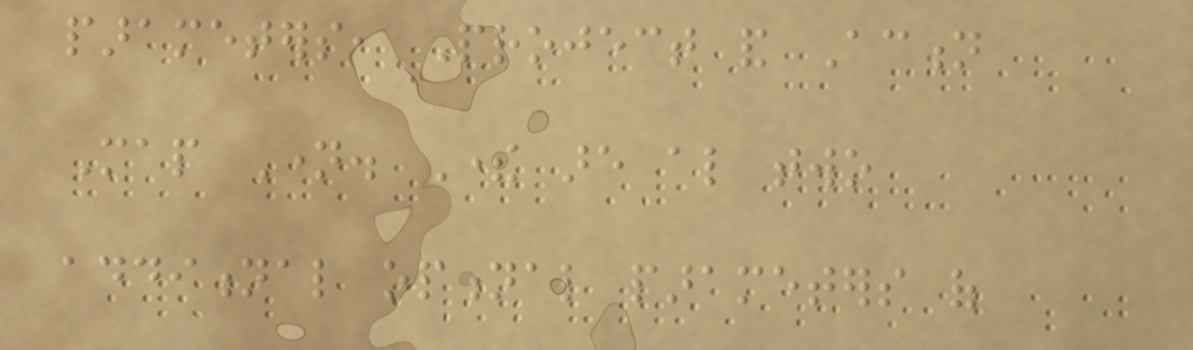parameters, Project and Action
Map Name. There are also two
additional optional parameters of
